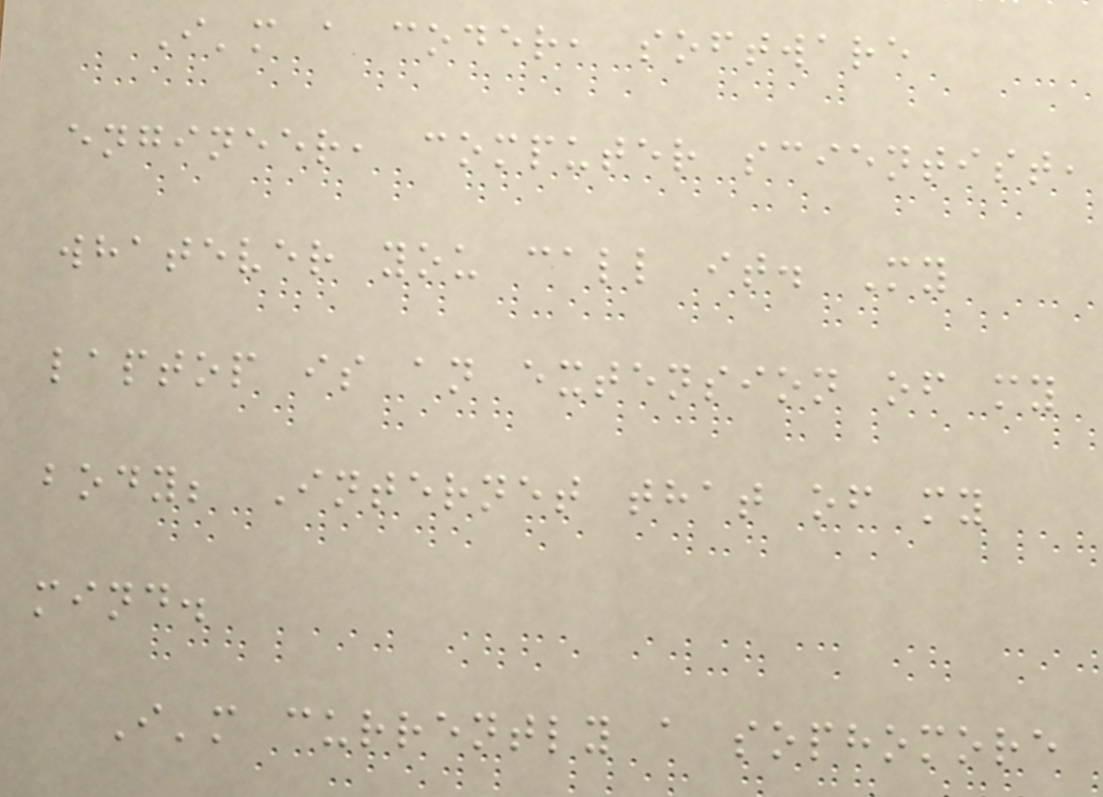I'm a coder, software
engineer, computer scientist,
whatever you call it. My
laptop is an extension of my
body; Internet that of my
mind.
I'm currently a sophomore
